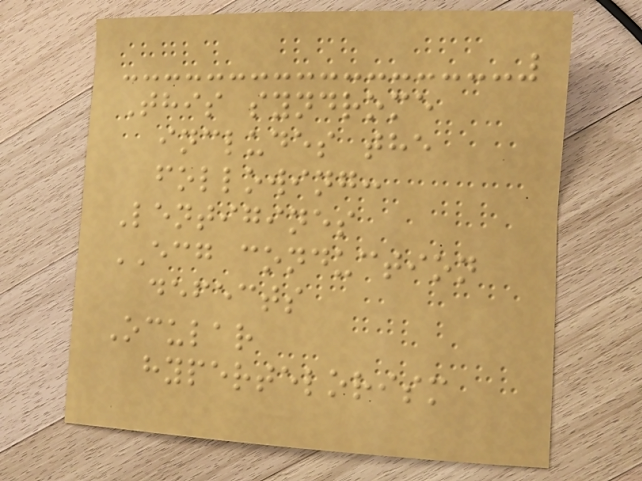This syndrome
includes the
following:
Lentigines
ECG conduction
defects
Ocular
hypertelorism
